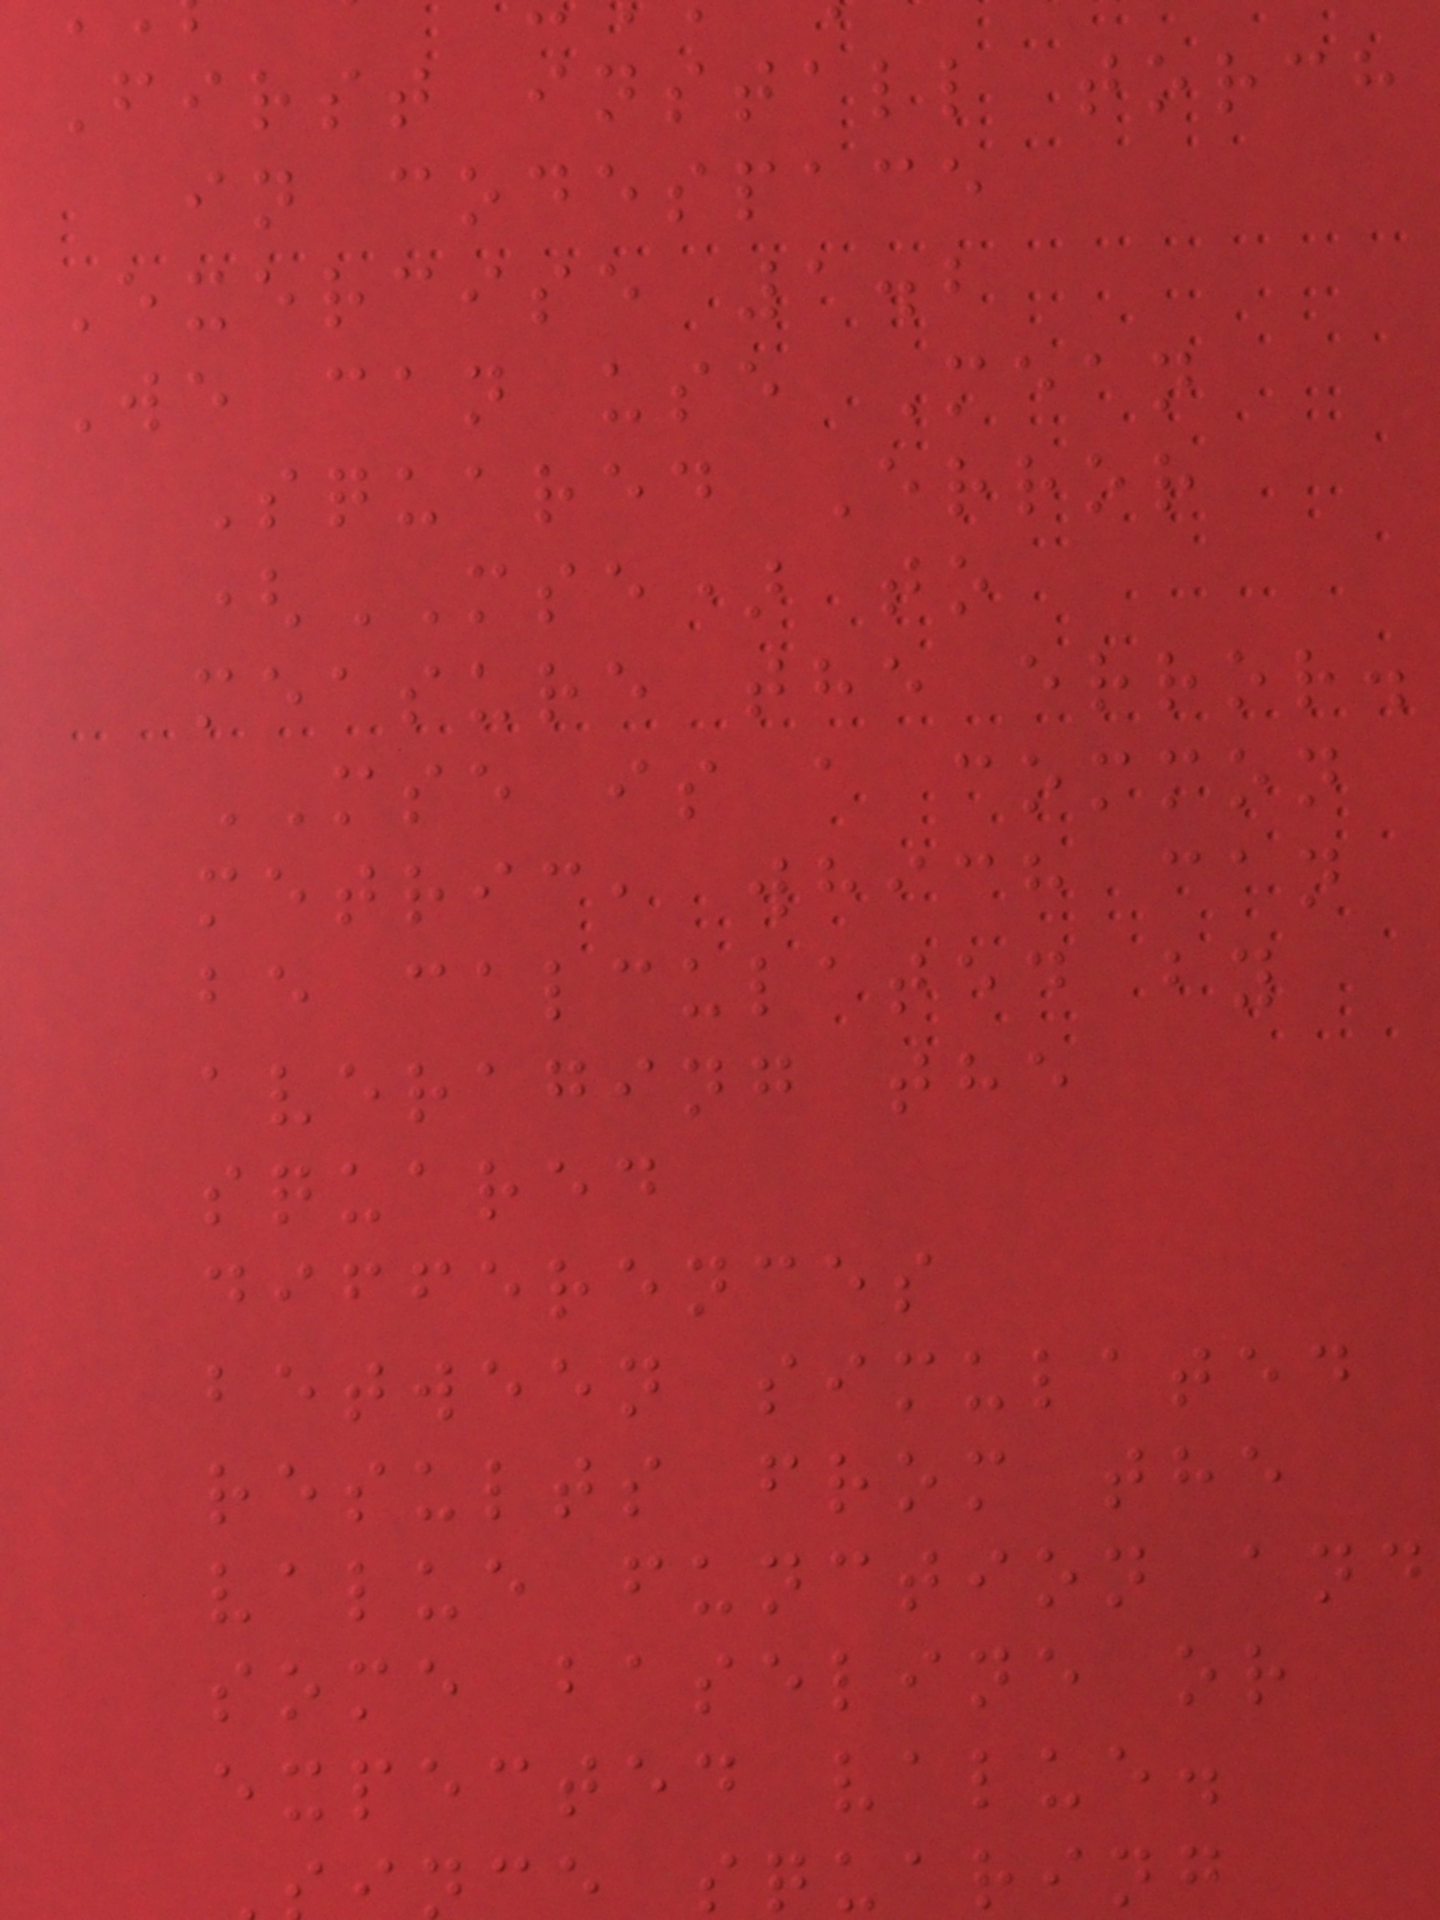First install torch
in codespace
Exercise 1.2
We can use Mean
Squared Error
(MSE) to
measure the error.
MSE is a common
metric, which can
be calculated by
averaging the
squared
differences
between simulated
results from the
value function and
some baseline or
expected value.
e squaring
